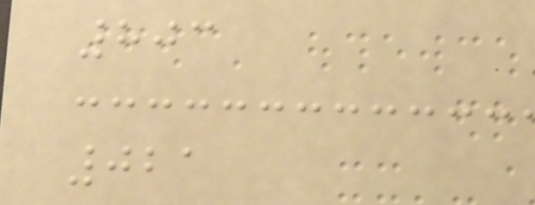803
021
